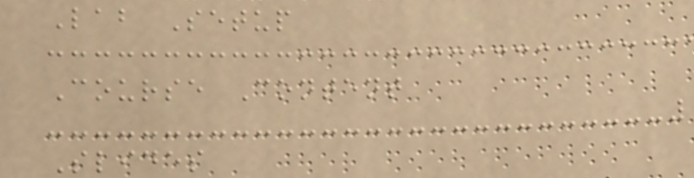Lab Setup
Course Content
Slides
